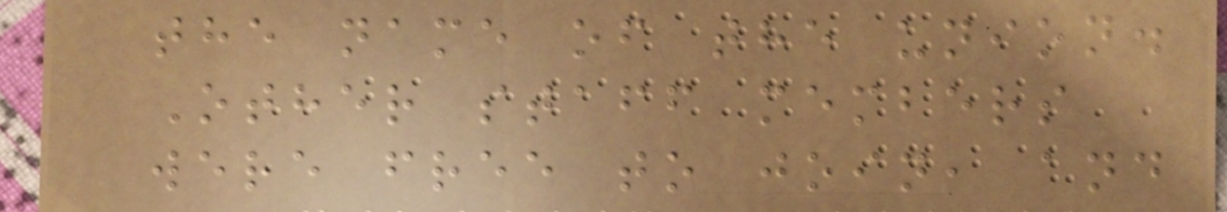the name of the union.
Other staff members
were free to join, and
